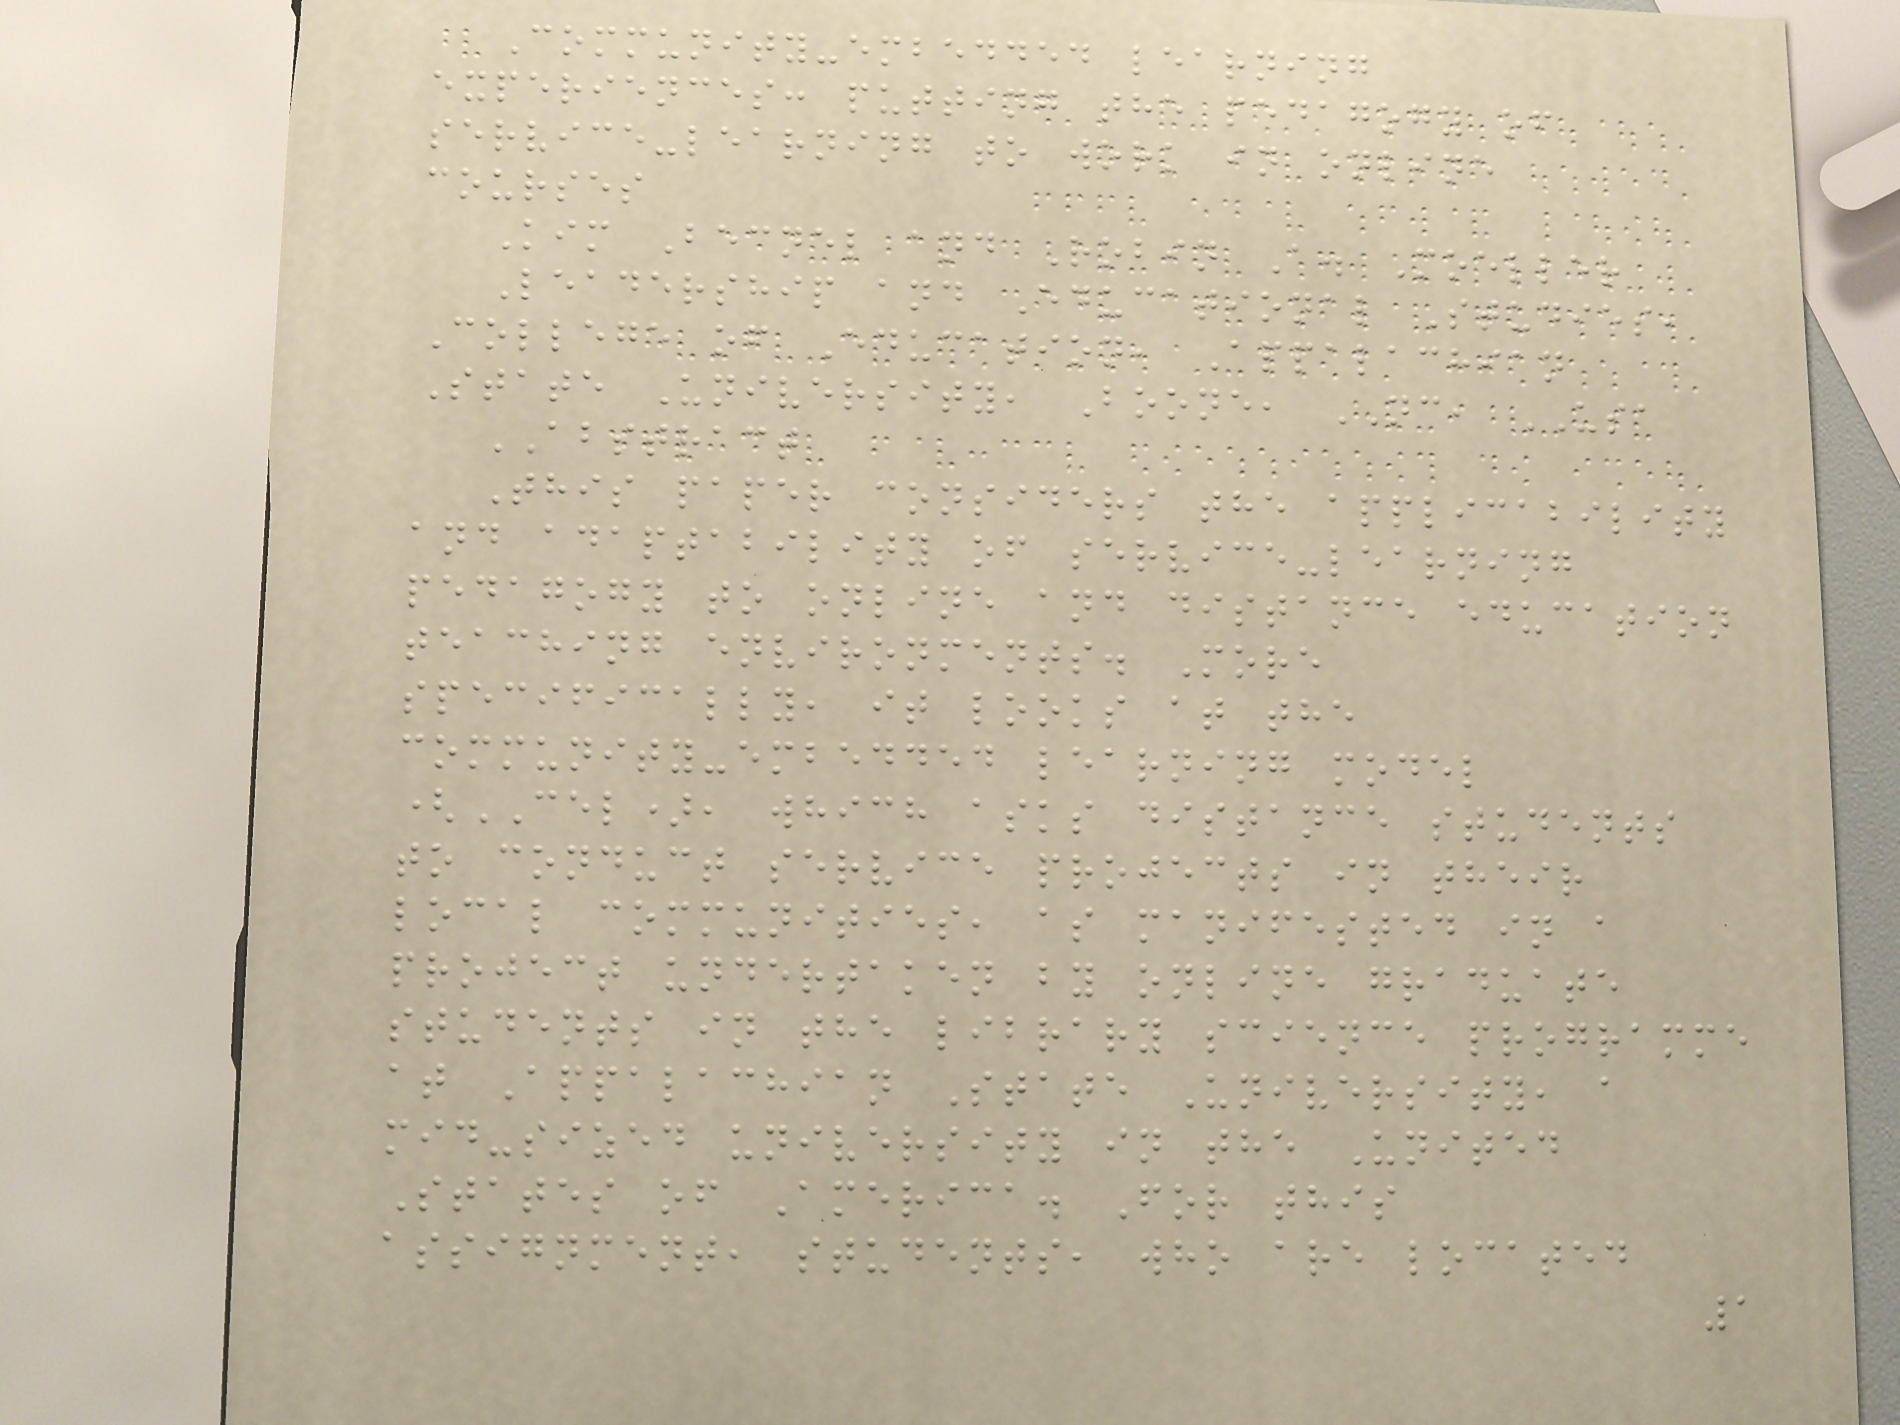Community-embedded learning
experiences: putting the pedagogy of
service-learning to work in online
courses
Kim Becnel and Robin A. Moeller
Leadership and Educational Studies,
College of Education, Appalachian
State University, Boone, NC, USA
ABSTRACT
This paper considers the applicability
and adaptability of service-learning
pedagogy to online and distance education
teaching environments. More
specifically, it looks at the
community-embedded learning model
(CEL), which asks distance students
to conduct service projects in their
local communities, as manifested in a
project undertaken by online graduate
students in the library science programme
at Appalachian State University, a
mid-sized university in the United
States of America. For this
assignment, students, who are located
1
